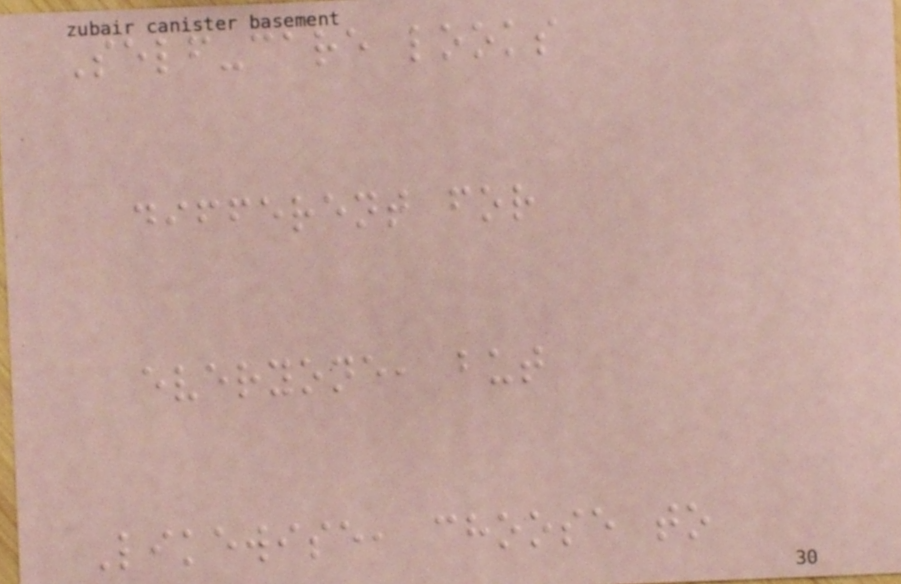Self-care looks
different for
everyone, but
Likewise, choose to
